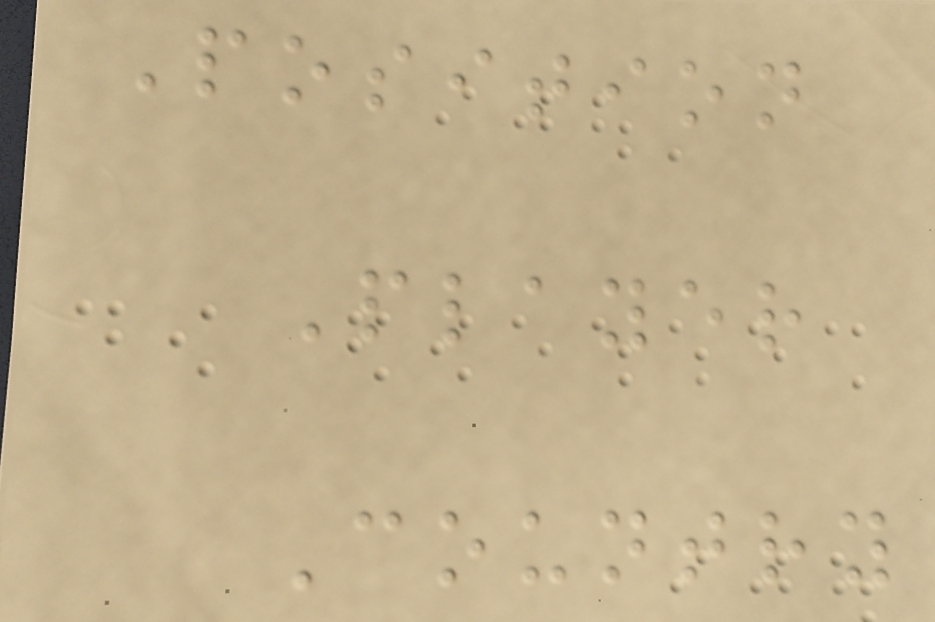Position
Player
Country
